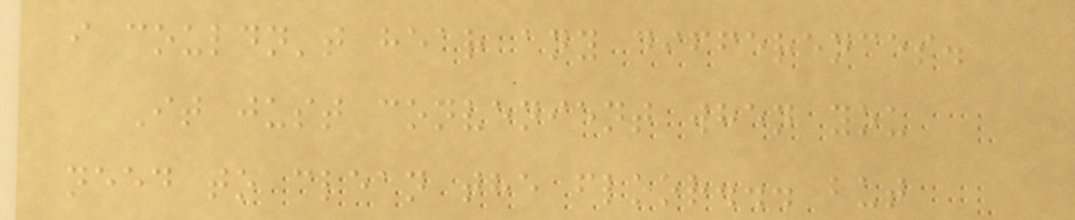i couldn't hear any differences.
It just convenient when you
need to clean the floor... but
